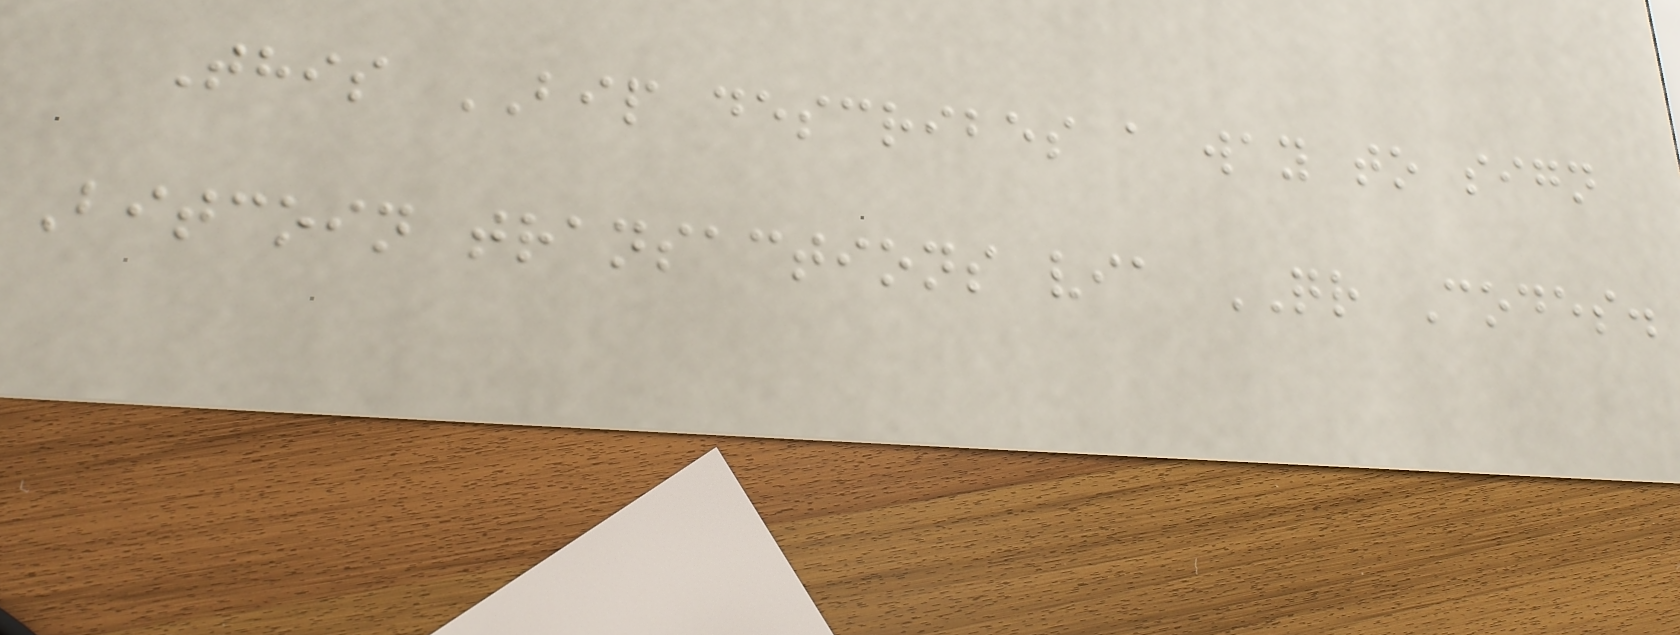This BIP describes a way to sign
Bitcoin transactions via QR Codes.
